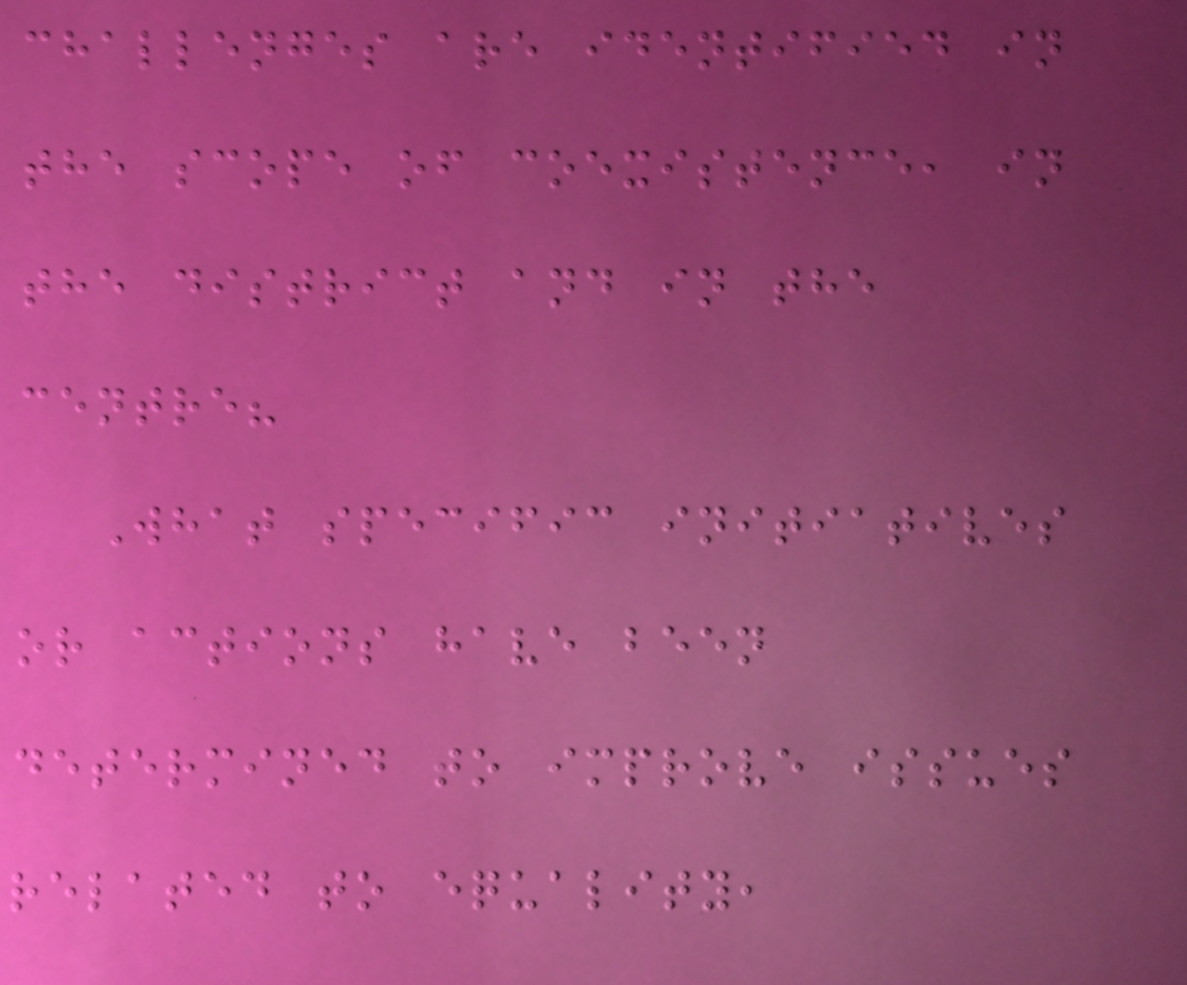challenges are identified in
the scope of coexistence, in
the district and in the
centre?
What specific initiatives
or actions have been
determined to improve issues
related to equality,
